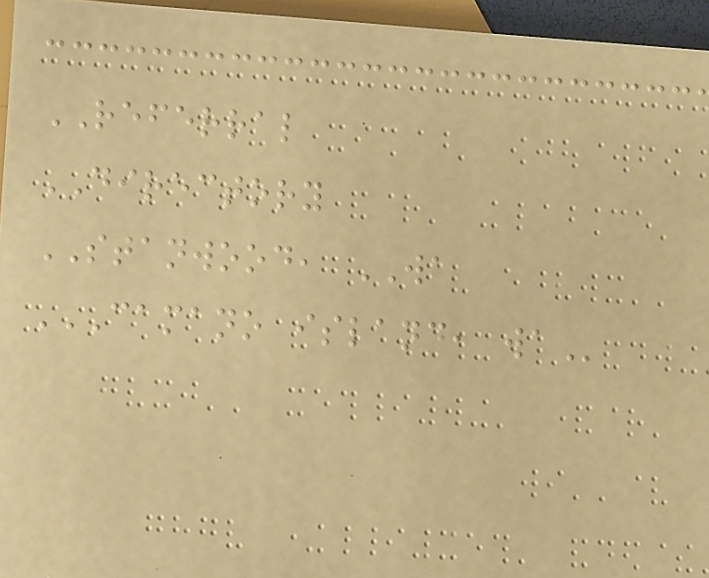REFERRAL
DIRECTORY
STANWOOD, WA
CAMANO ISLAND, WA
